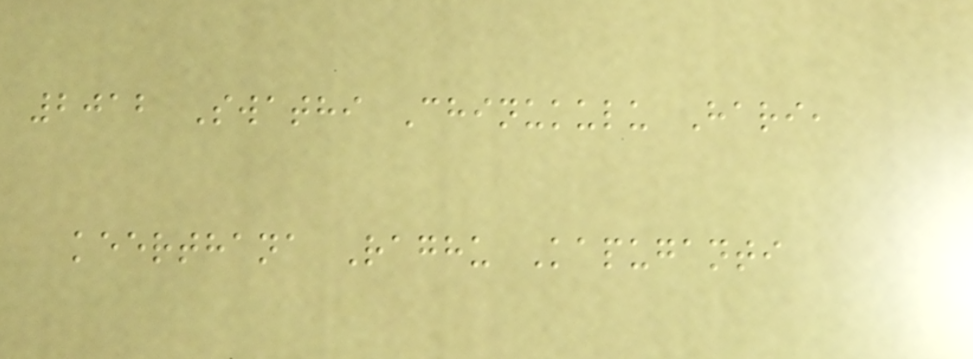2012 Swathi Chinukulu Hari,
keerthana Raghu Kapuganti
